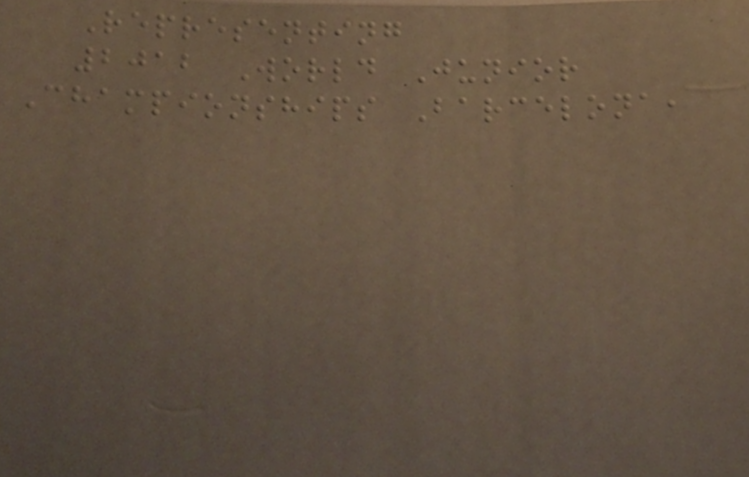Representing
2012 World Junior
Championships Barcelona,
